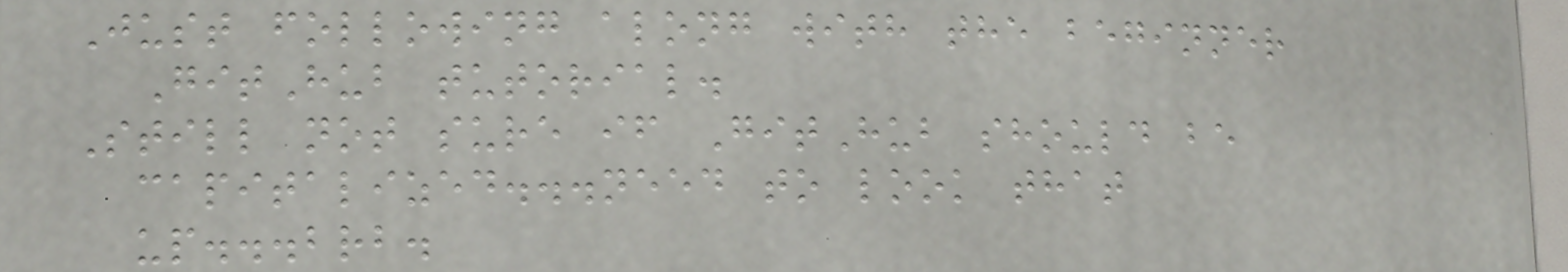Just following along with the beginner
GitHub tutorial.
Still not sure if GitHub should be
capitalized...need to look that
up...brb.
